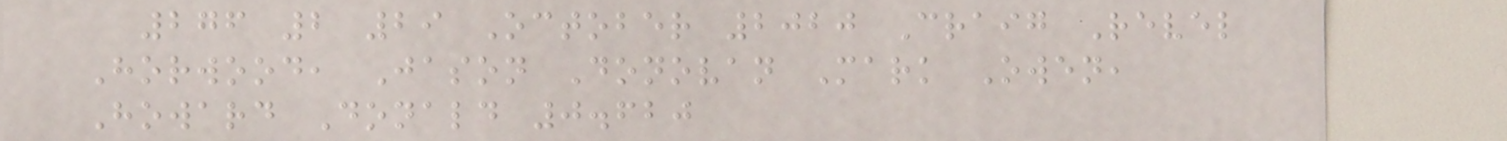276 2 29 October 2020 Craig Revel
Horwood, Jason Donovan Mark Owen,
Howard Donald 0.620
